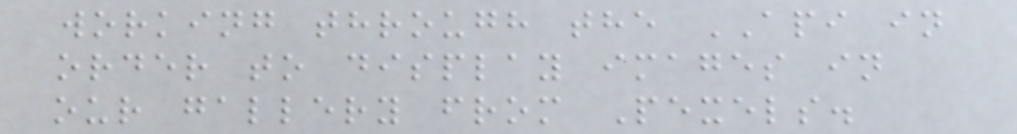working through the API in
order to display images in
our gallery from Pexels.
